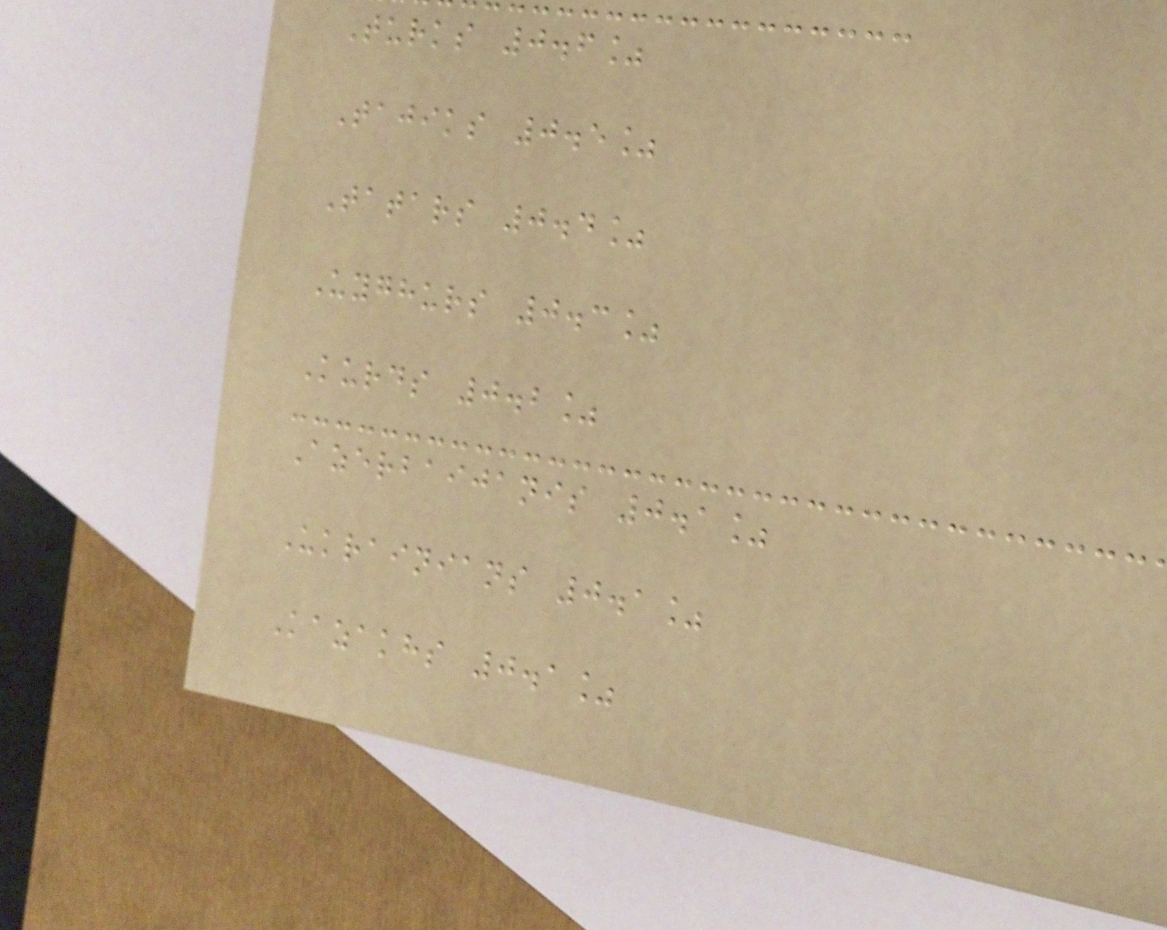Turks 0.6%
Tajiks 0.5%
Tatars 0.4%
Uyghurs 0.3%
Kurds 0.2%
Azerbaijanis 0.1%
Ukrainians 0.1%
Kazakhs 0.1%
